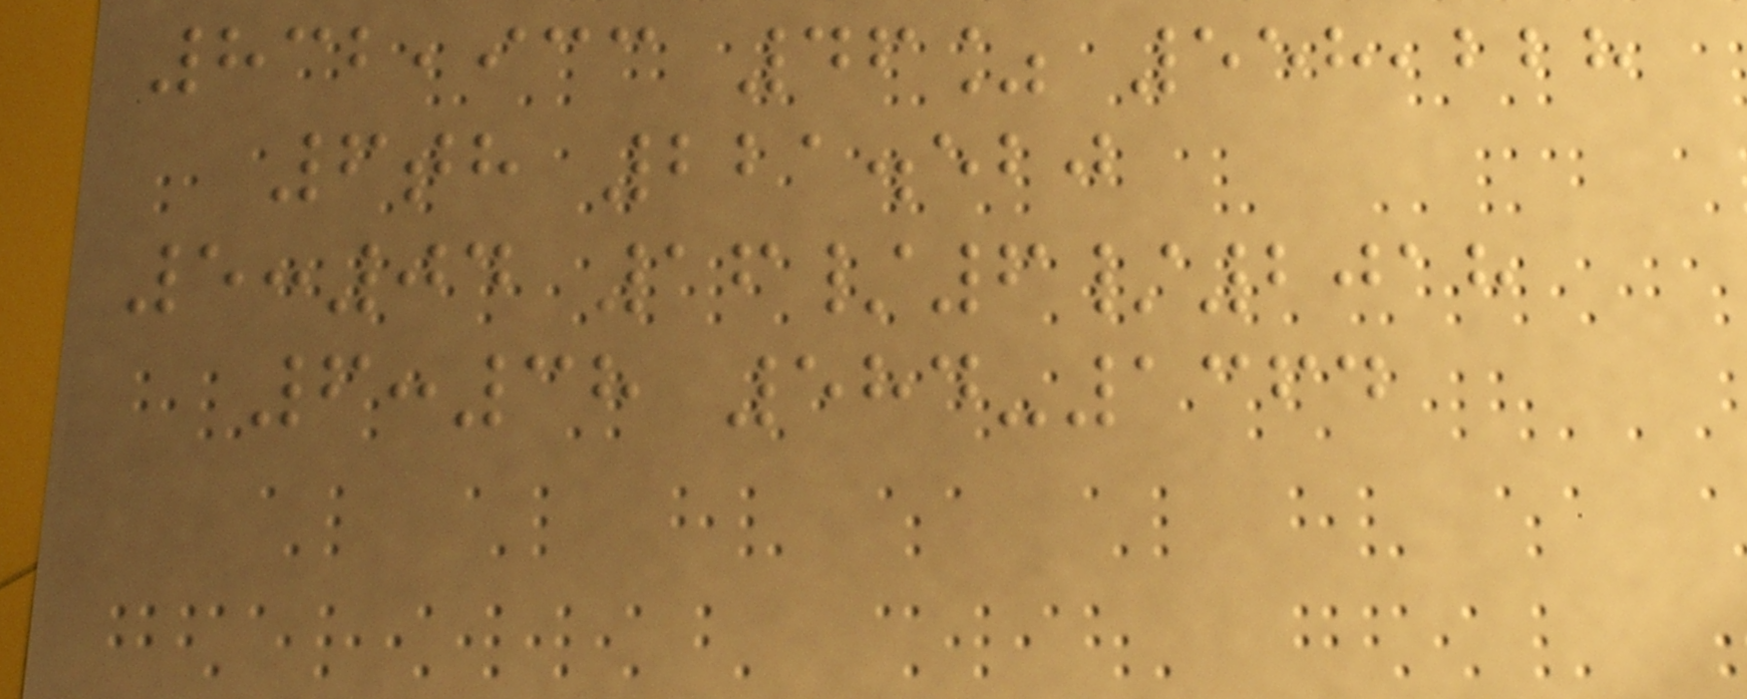832,933 46% 558,228
6th 221.520
5:04 16/6/2018
6:38 584-1364
